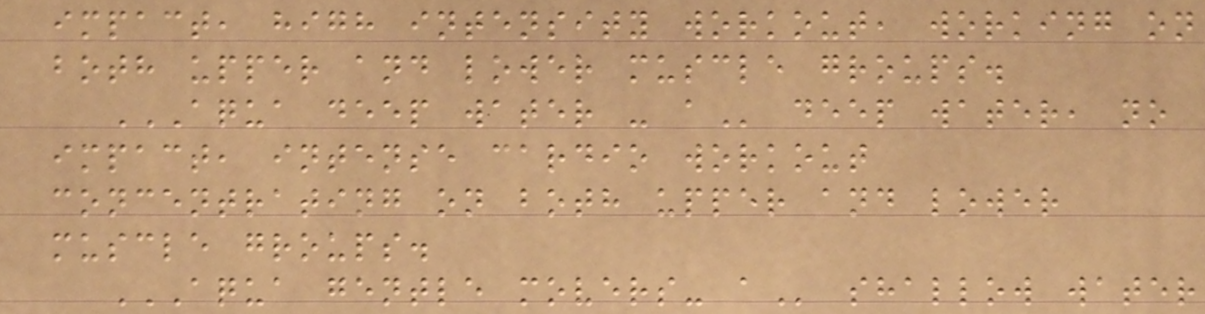impact, high intensity workout, working on
both upper and lower muscle groups.
AQUA DEEP WATER - A deep water, no
impact, intense cardio workout
concentrating on both upper and lower
muscle groups.
AQUA GENTLE MOVERS- A shallow water
